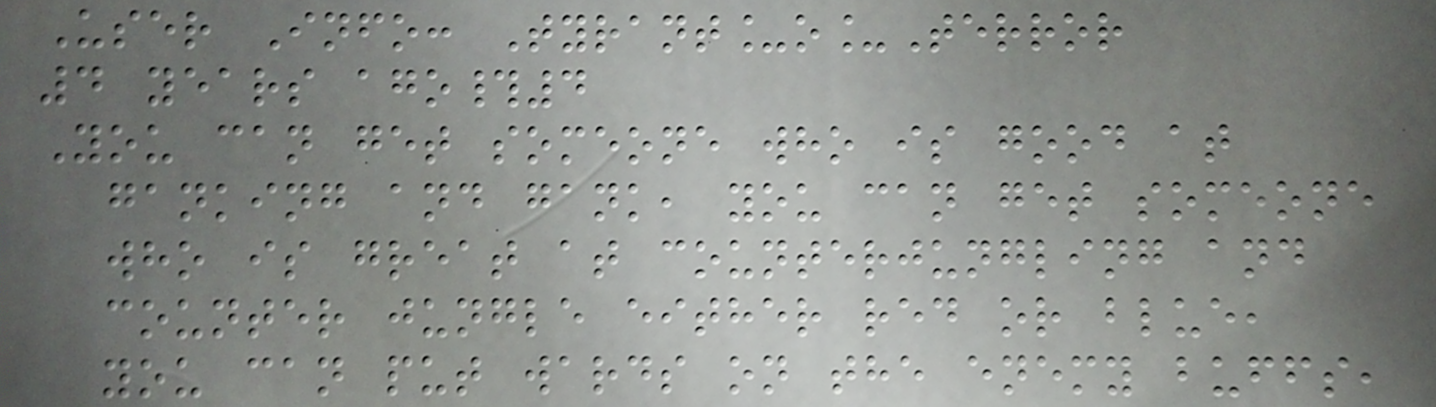User Info: Tyrant_o_Terror
4 years ago#4
You can get someone who is good at
ganking and gank, you can get someone
who is great at counterjungling and
counter jungle either red or blue,
you can put wards on the enemy buffs,
